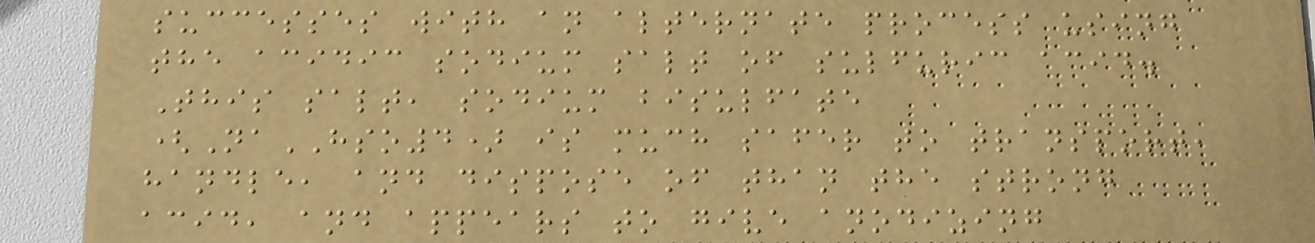successes with an alternate process using
the acidic sodium salt of sulfuric acid.
This salt, sodium bisulfate
(NaHSO4) is much safer to transport,
handle, and dispose of than the strong
acid, and appears to give anodizing
